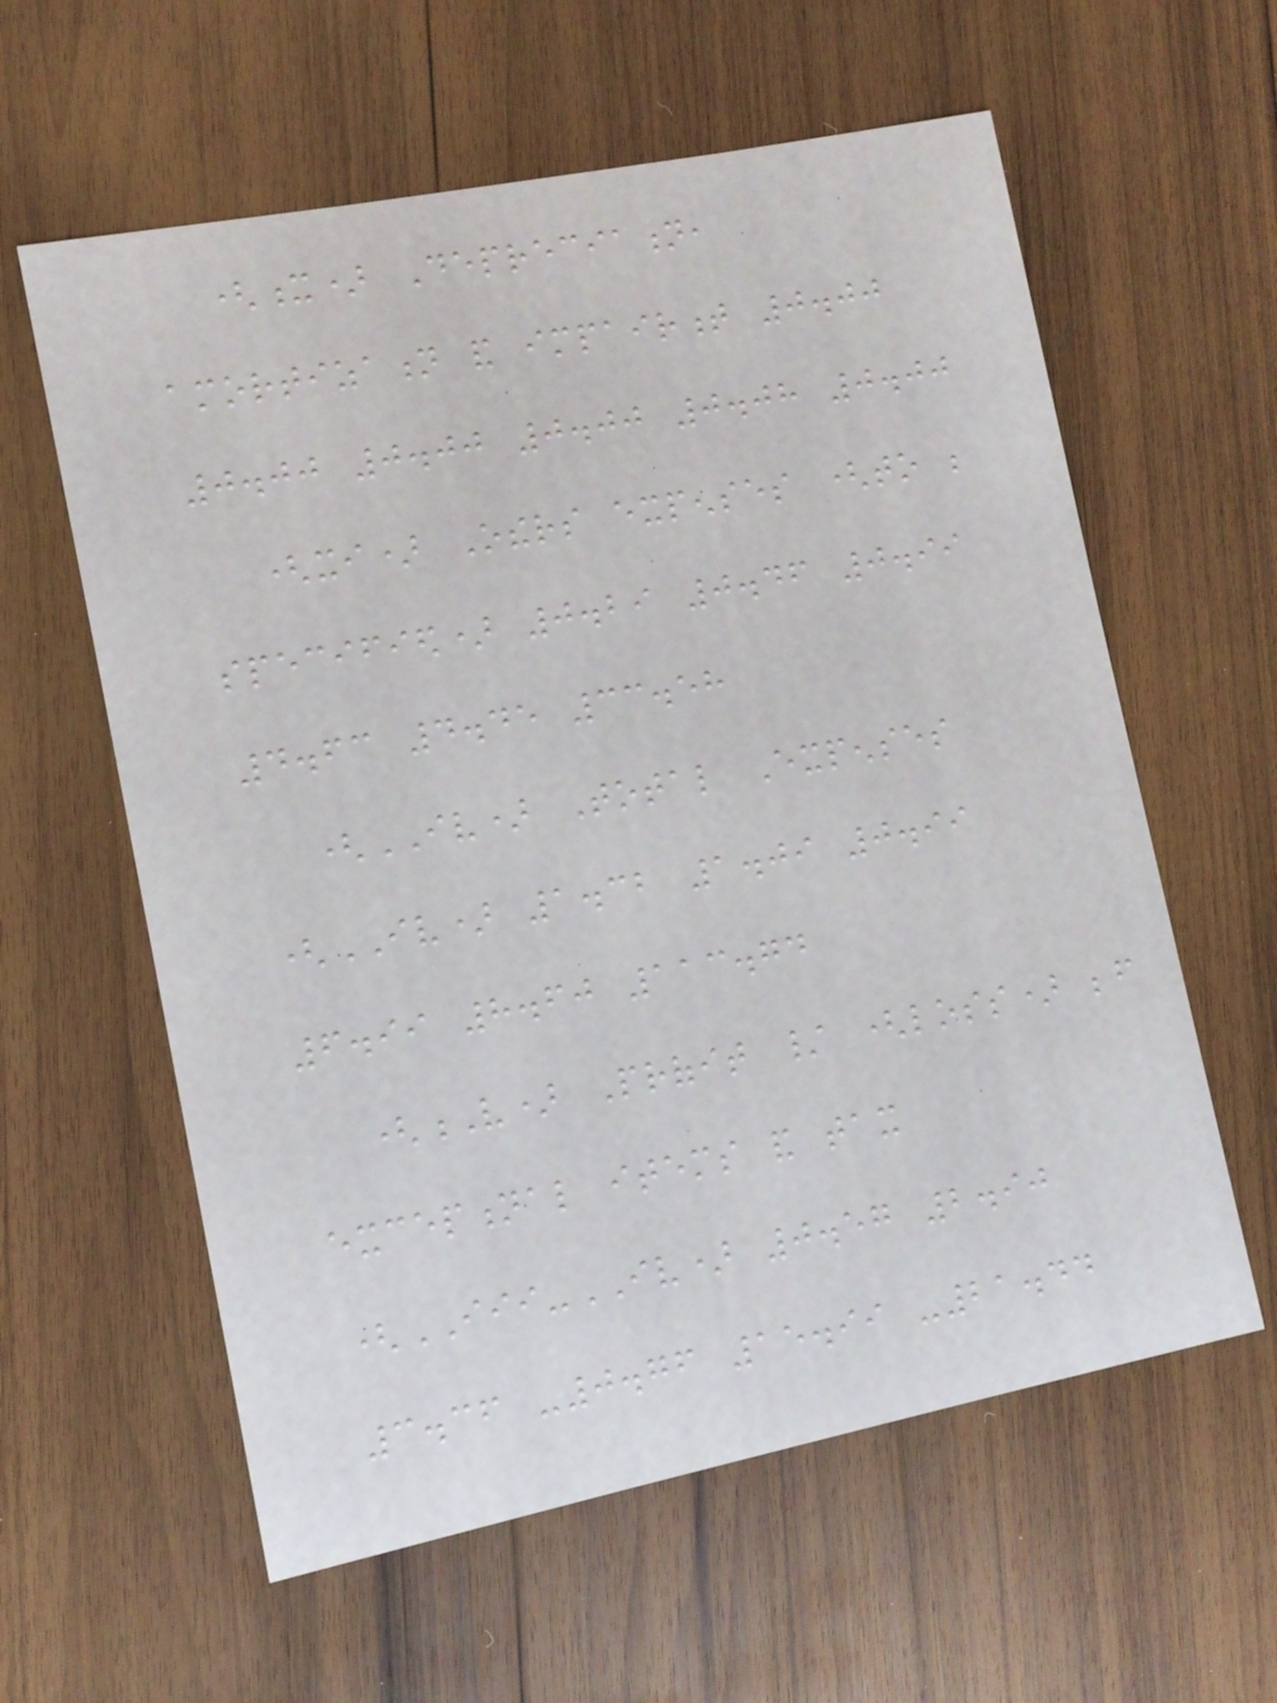(x) Depreciation,
amortization and impairment 0.00
0.00 0.00 0.00 0.08 0.00
(xi) Others expenses (to be
specified) 0.29 0.46 0.99
4.63 4.45 33.58
(IV) Total Expenses
(IV) 1.32 1.09 0.99
6.99 8.60 113.74
(V) Profit / (loss) before
exceptional items and tax
(III-IV) 0.57 2.90
3.36 -0.76 15.99 -21.44
